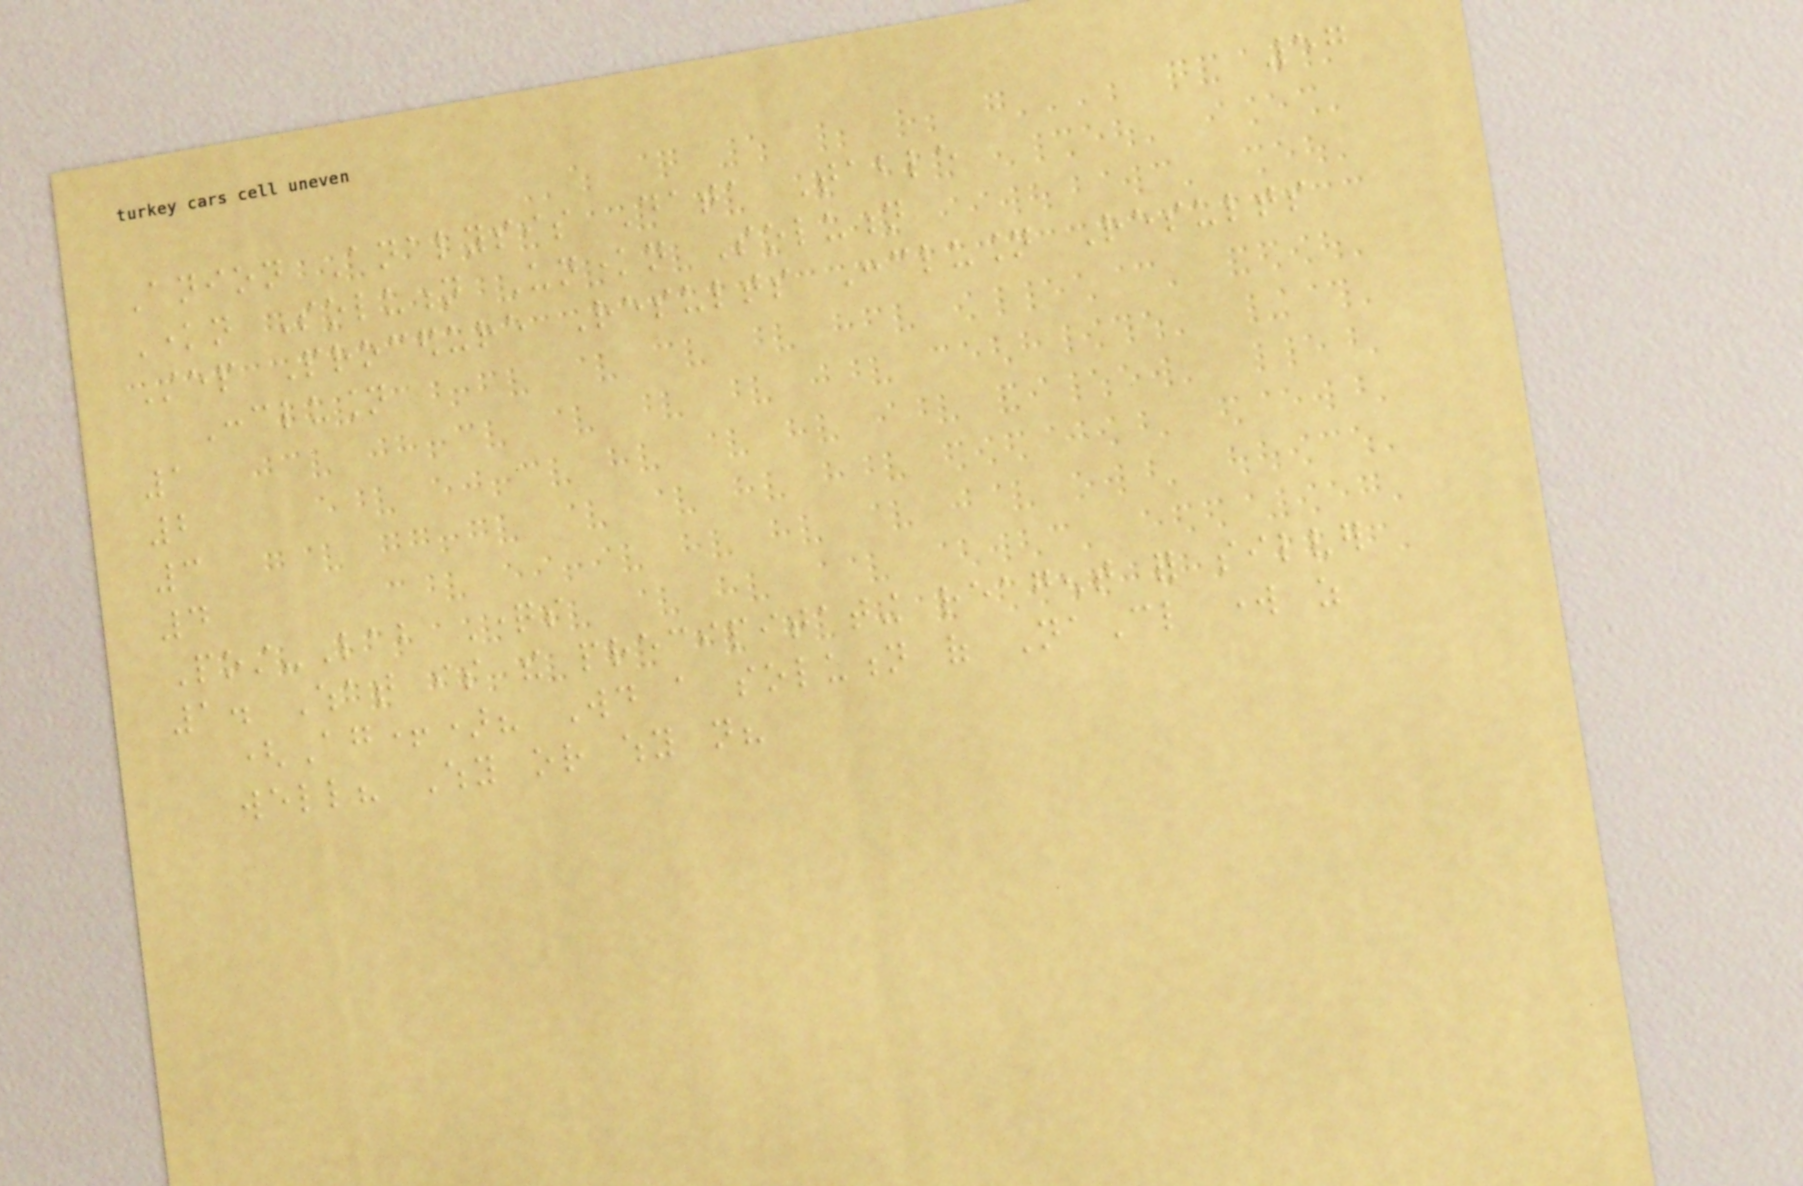57
Anion Analysis Data Table
Known Solution Unknown Solution
Step Procedure Results Conclusion Results
Conclusion
1
2
3
4
Post-Lab Questions
1. What is the precipitating reagent for silver
(Ag+)? Would a solution of NaCl work as
well? Why or why not?
